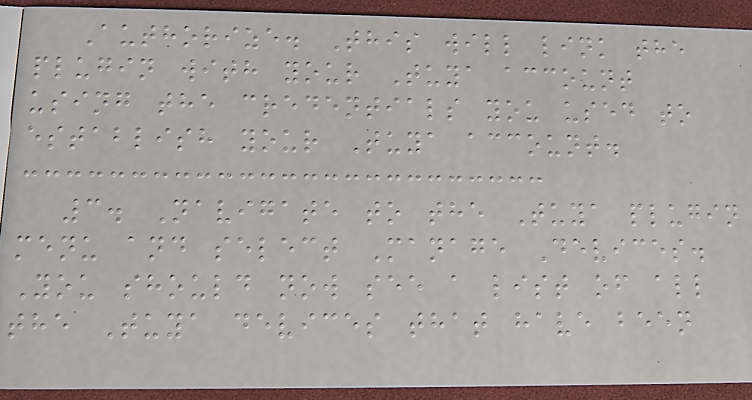Authorize. This will link the
plugin with your Tuya account
using the credentials you used to
establish your Tuya account.
3. Navigate to the Tuya plugin
menu and select Manage Devices.
You should now see a list of all
the Tuya devices that have been
